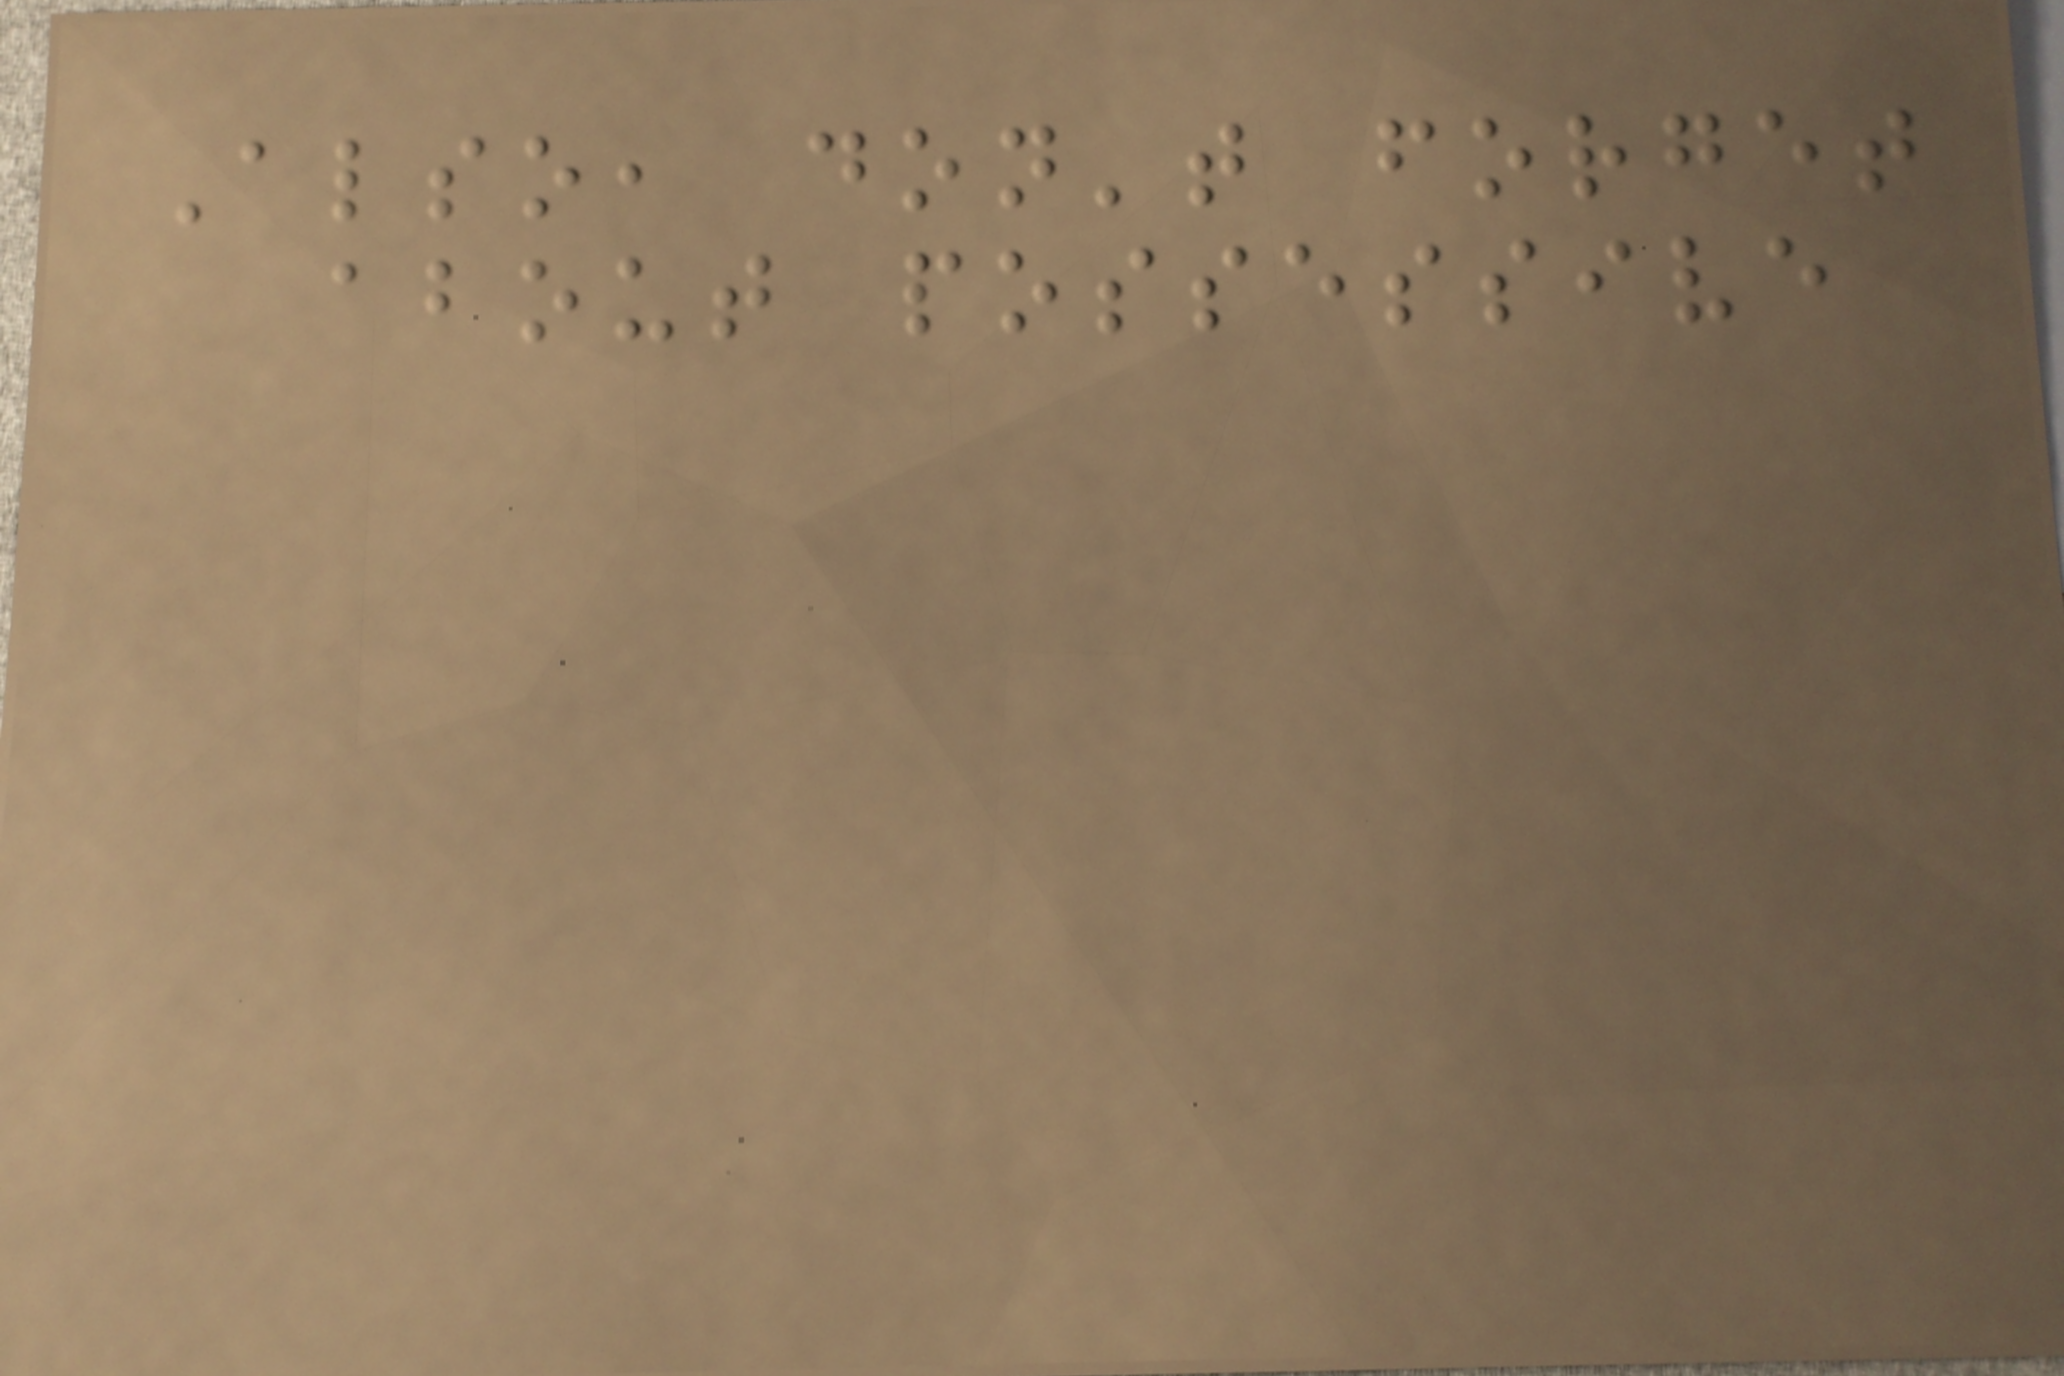Also, don't forget
about possessive
